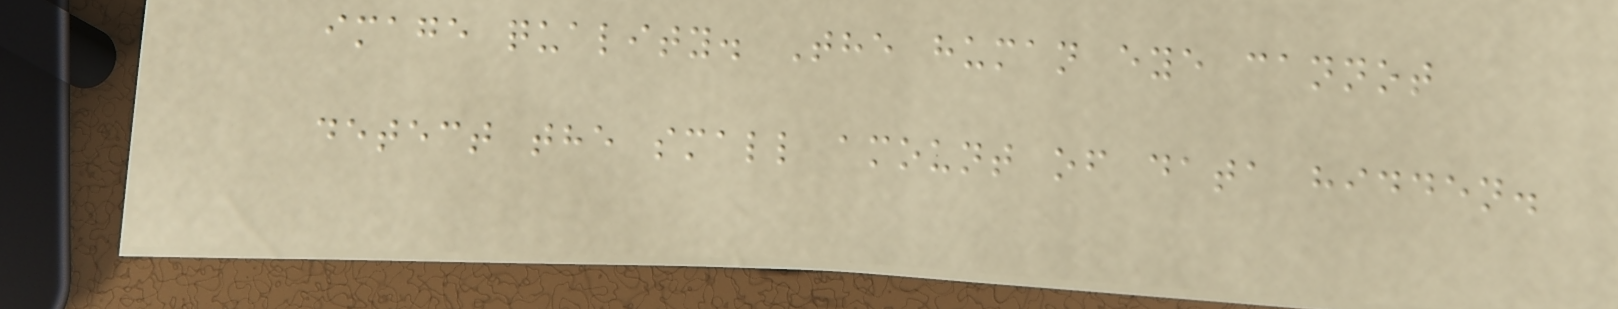image quality. The human eye cannot
detect the small amount of data hidden.
